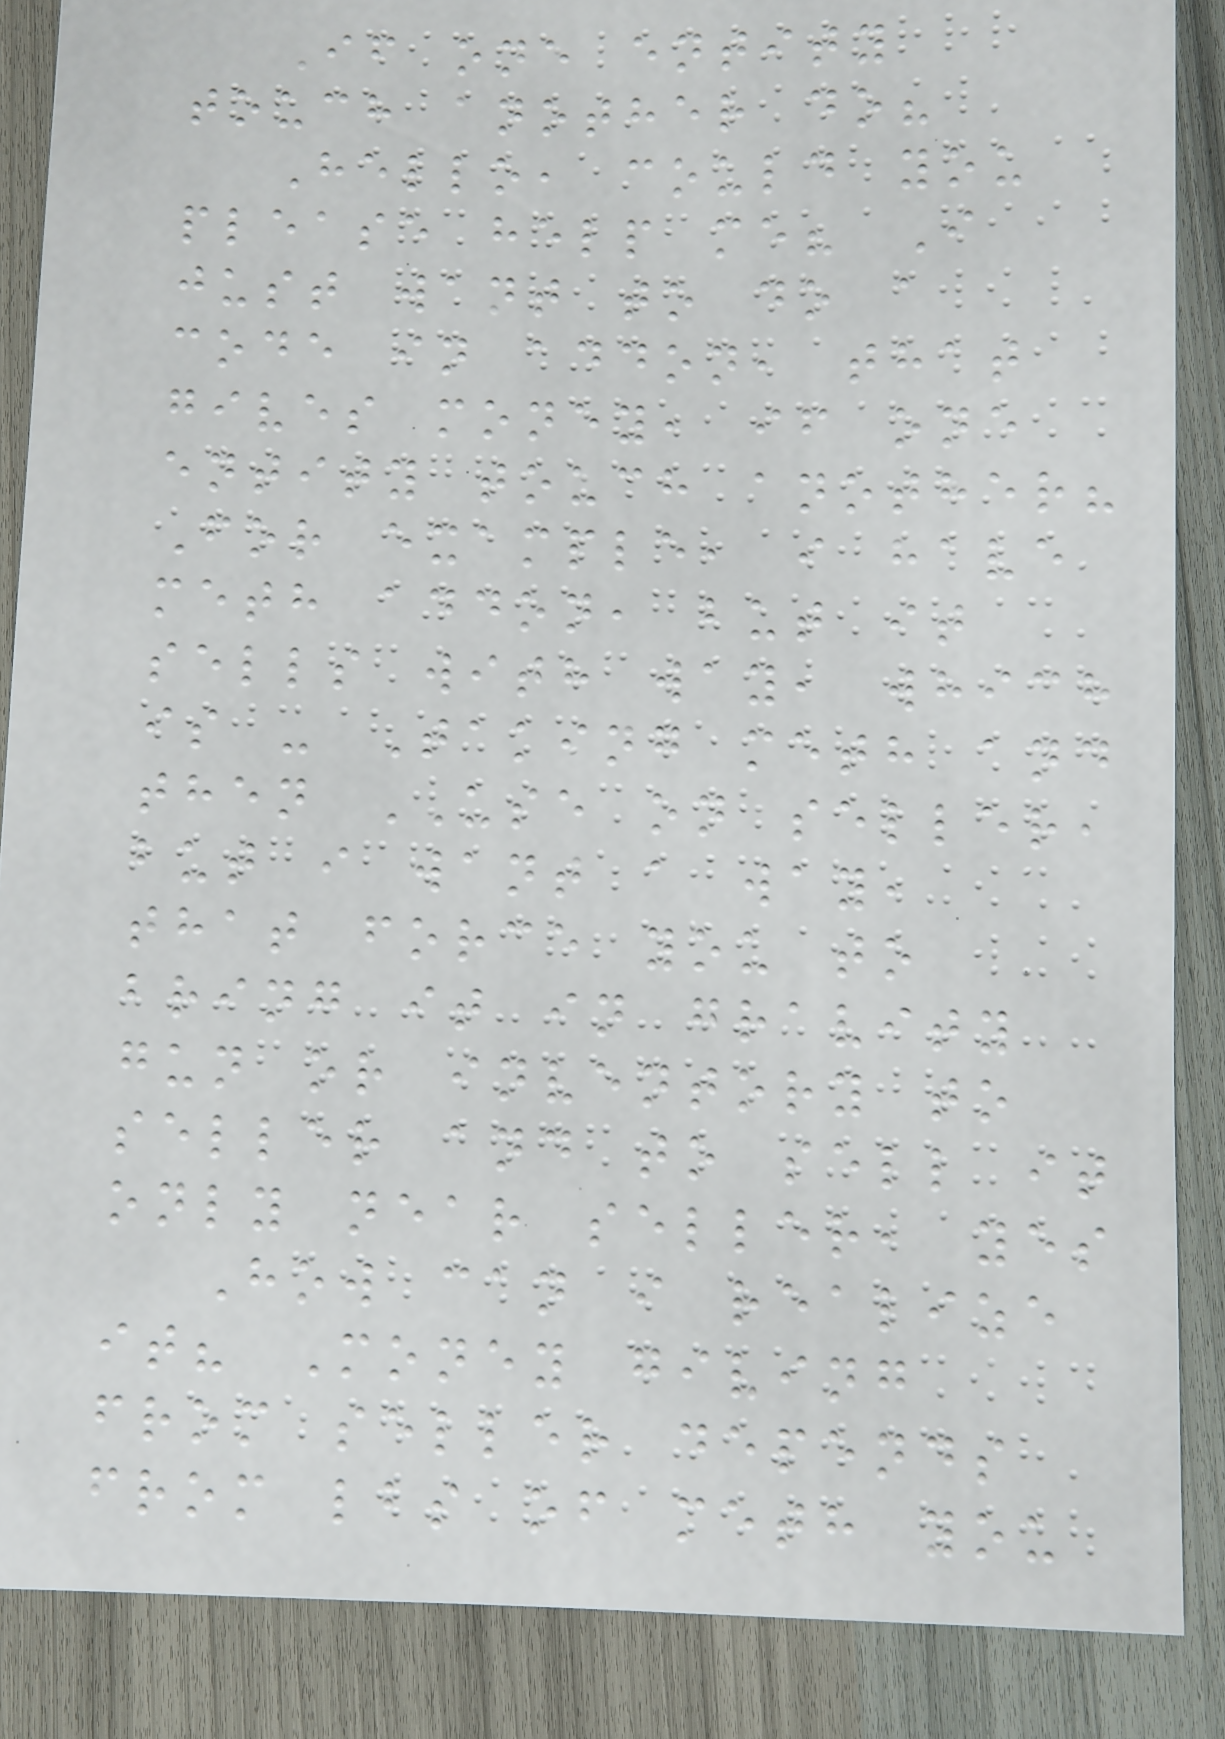If one entity
touch another do?
Hello, could you
please help me? I
just want to do a
code in addon, that
gives money, if one
entity touch another?
For example, i have
meth addon, but it
sells with way, which
is - Taking meth and
then USE on seller,
but i want a way,
that force you to
bring it in gravity
gun or inventory to
seller and to sell it
only near seller, yes
How can i realize
it? Money giving
from seller depends
from lbs of meth you
